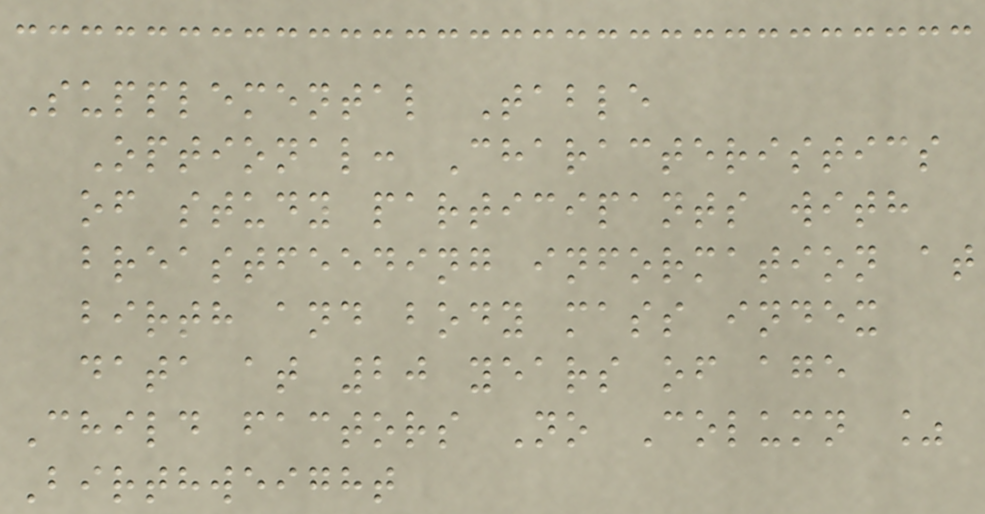Supplemental Table
Optional: Characteristics
of study participants with
breastfeeding information at
birth and body mass index
data at 20 years of age
Child factors No Column %
Birthweight
